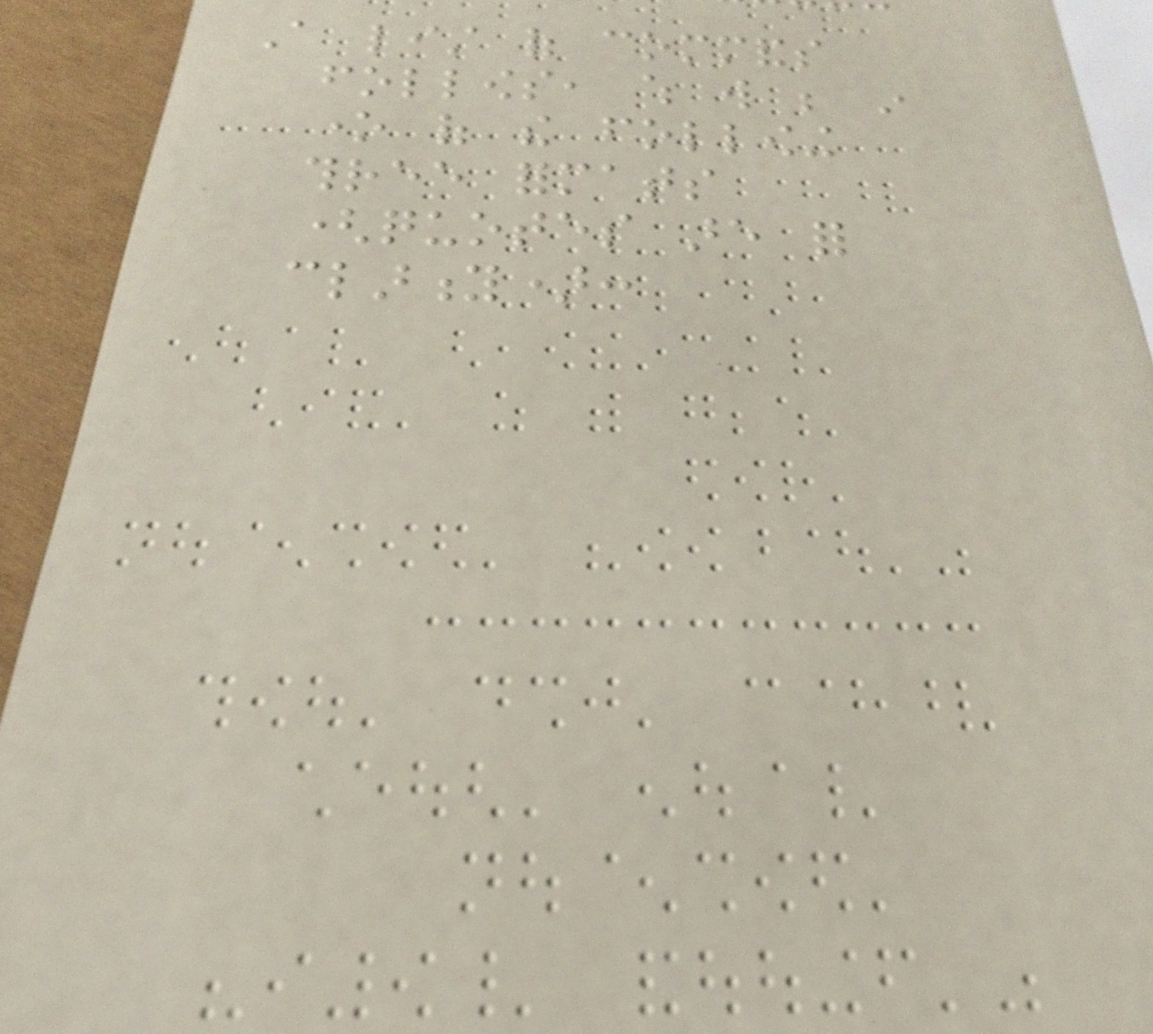A list of commands
follows, which will be in
one of the following
three formats
(quotes are for
clarity):
